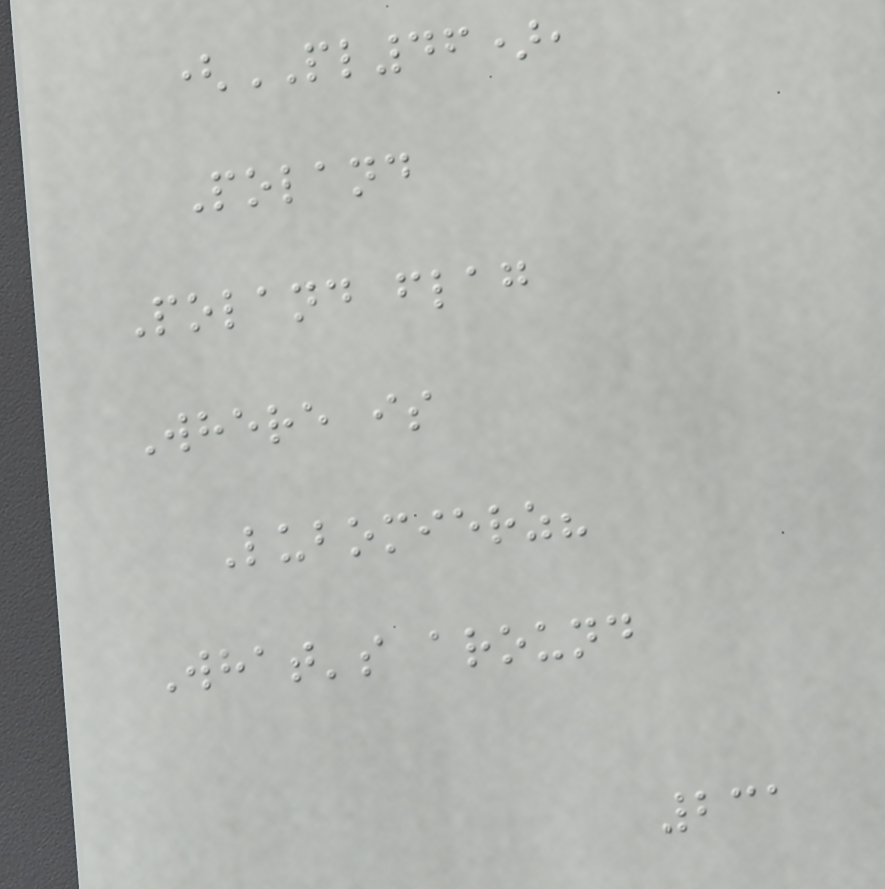(PL46),
Poland
Poland flag
Where is
Lubomierz?
What's around
231
